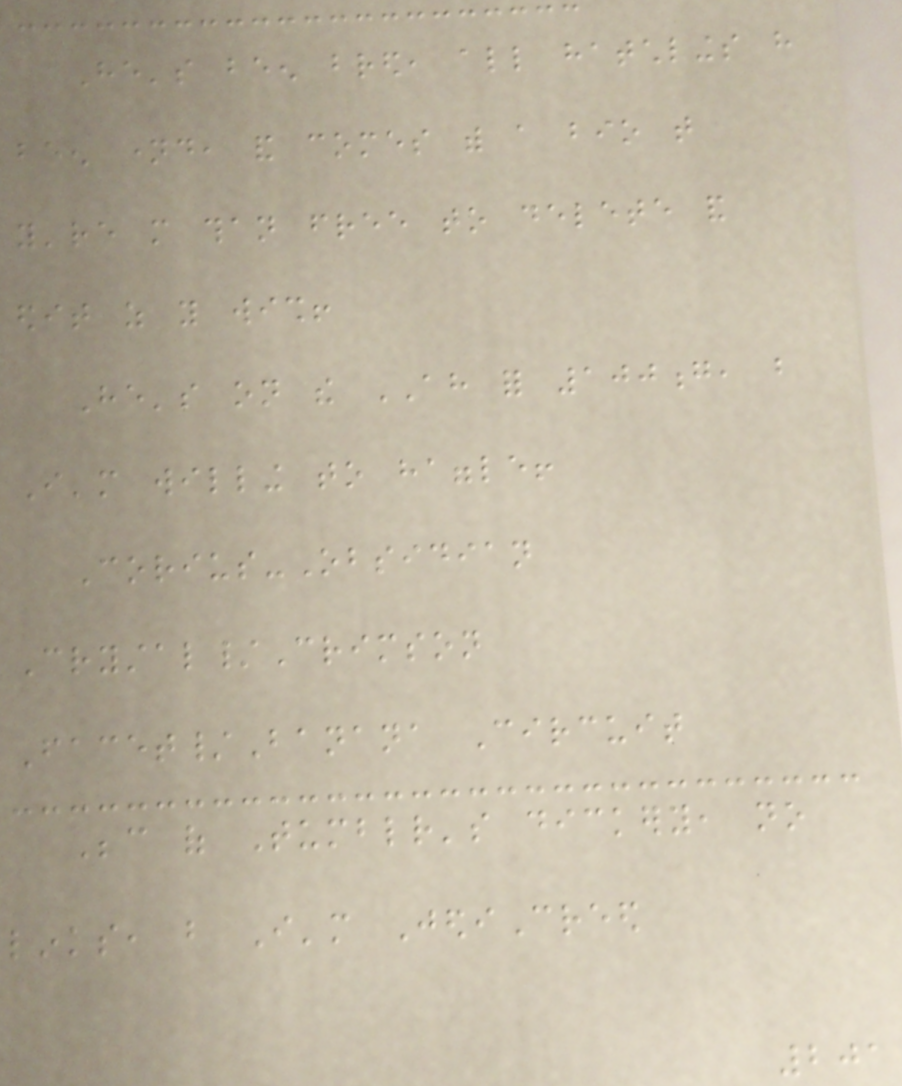He's been bred, all hatchlings have
been named, and comes with a bio that
you're more than free to delete and
edit as you wish!
He's on the AH for 100g, but
I'm willing to haggle!
Corius-Obsidian
Crystal/Crimson
Facet/Banana Circuit
Because of Tumblr's dickery, no
links, but I'm JediCreed
201
